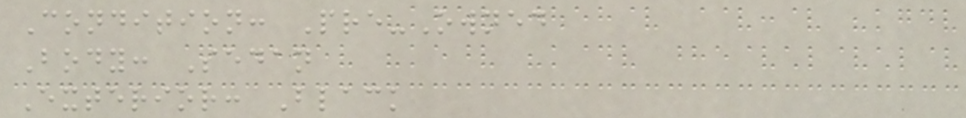Condition: Pre-Owned
Body: Sedan
Exterior: Black
